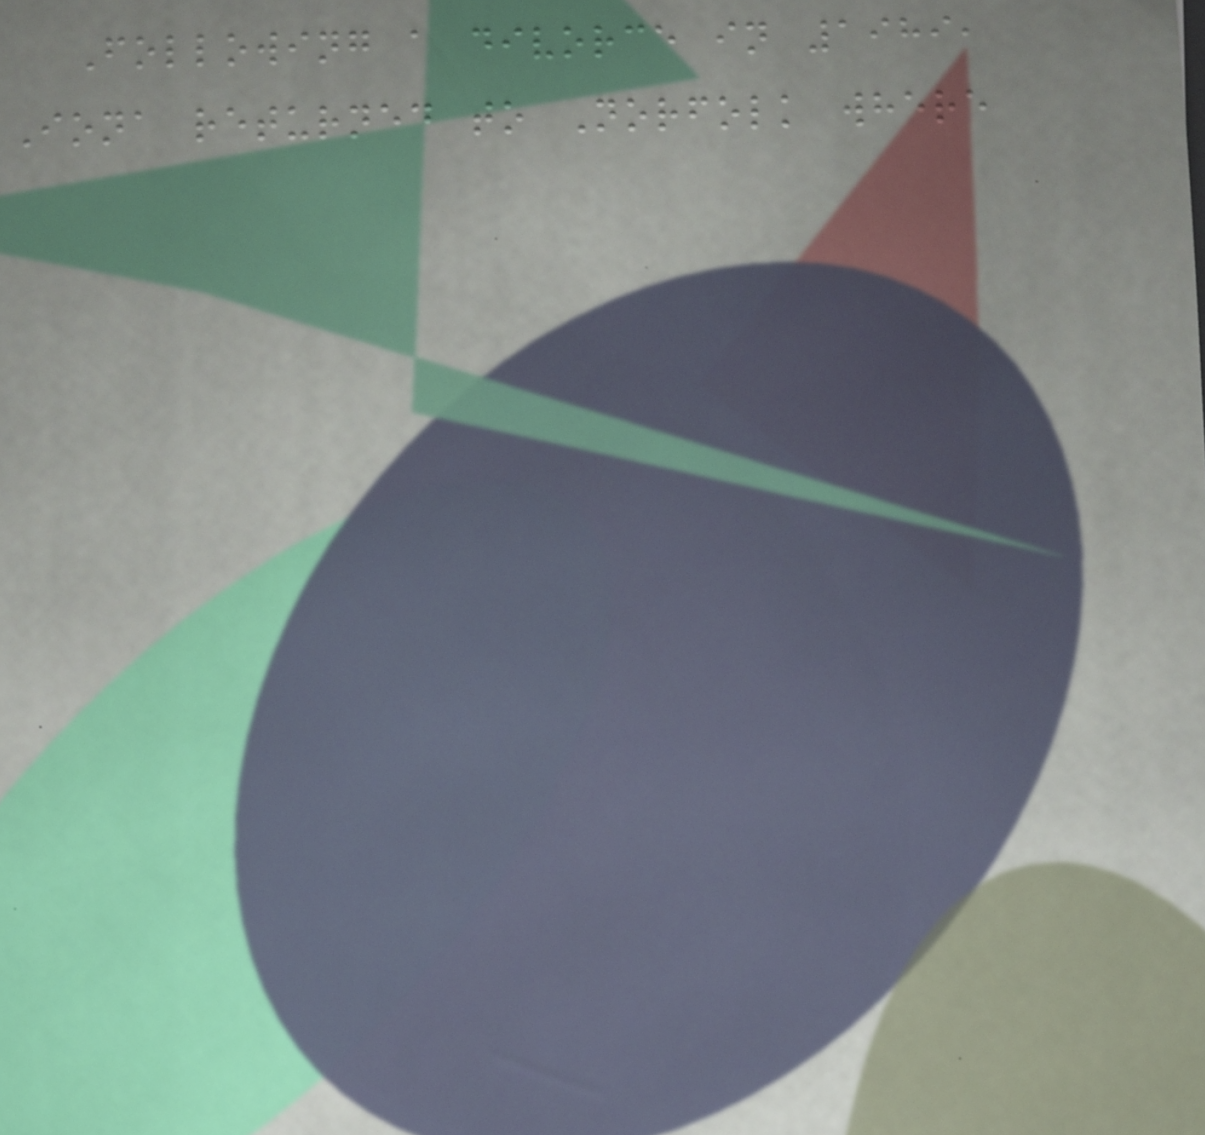Following a divorce in 1989,
Iona returned to Norfolk where
